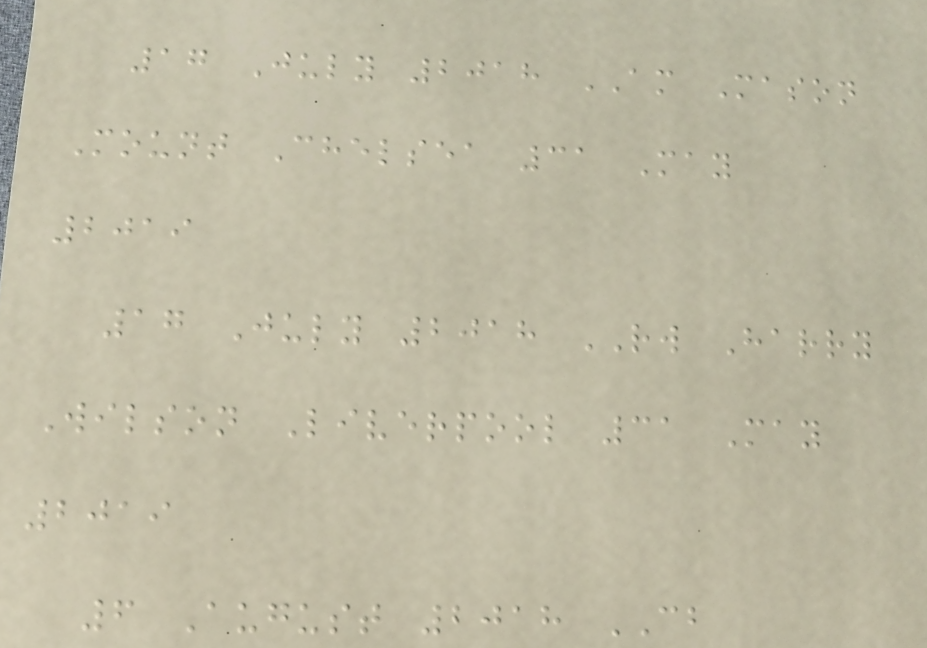17 July 2018 AM Mason
Mount Chelsea 31 May
2019
17 July 2018 RW Harry
Wilson Liverpool 31 May
2019
6 August 2018 CB
